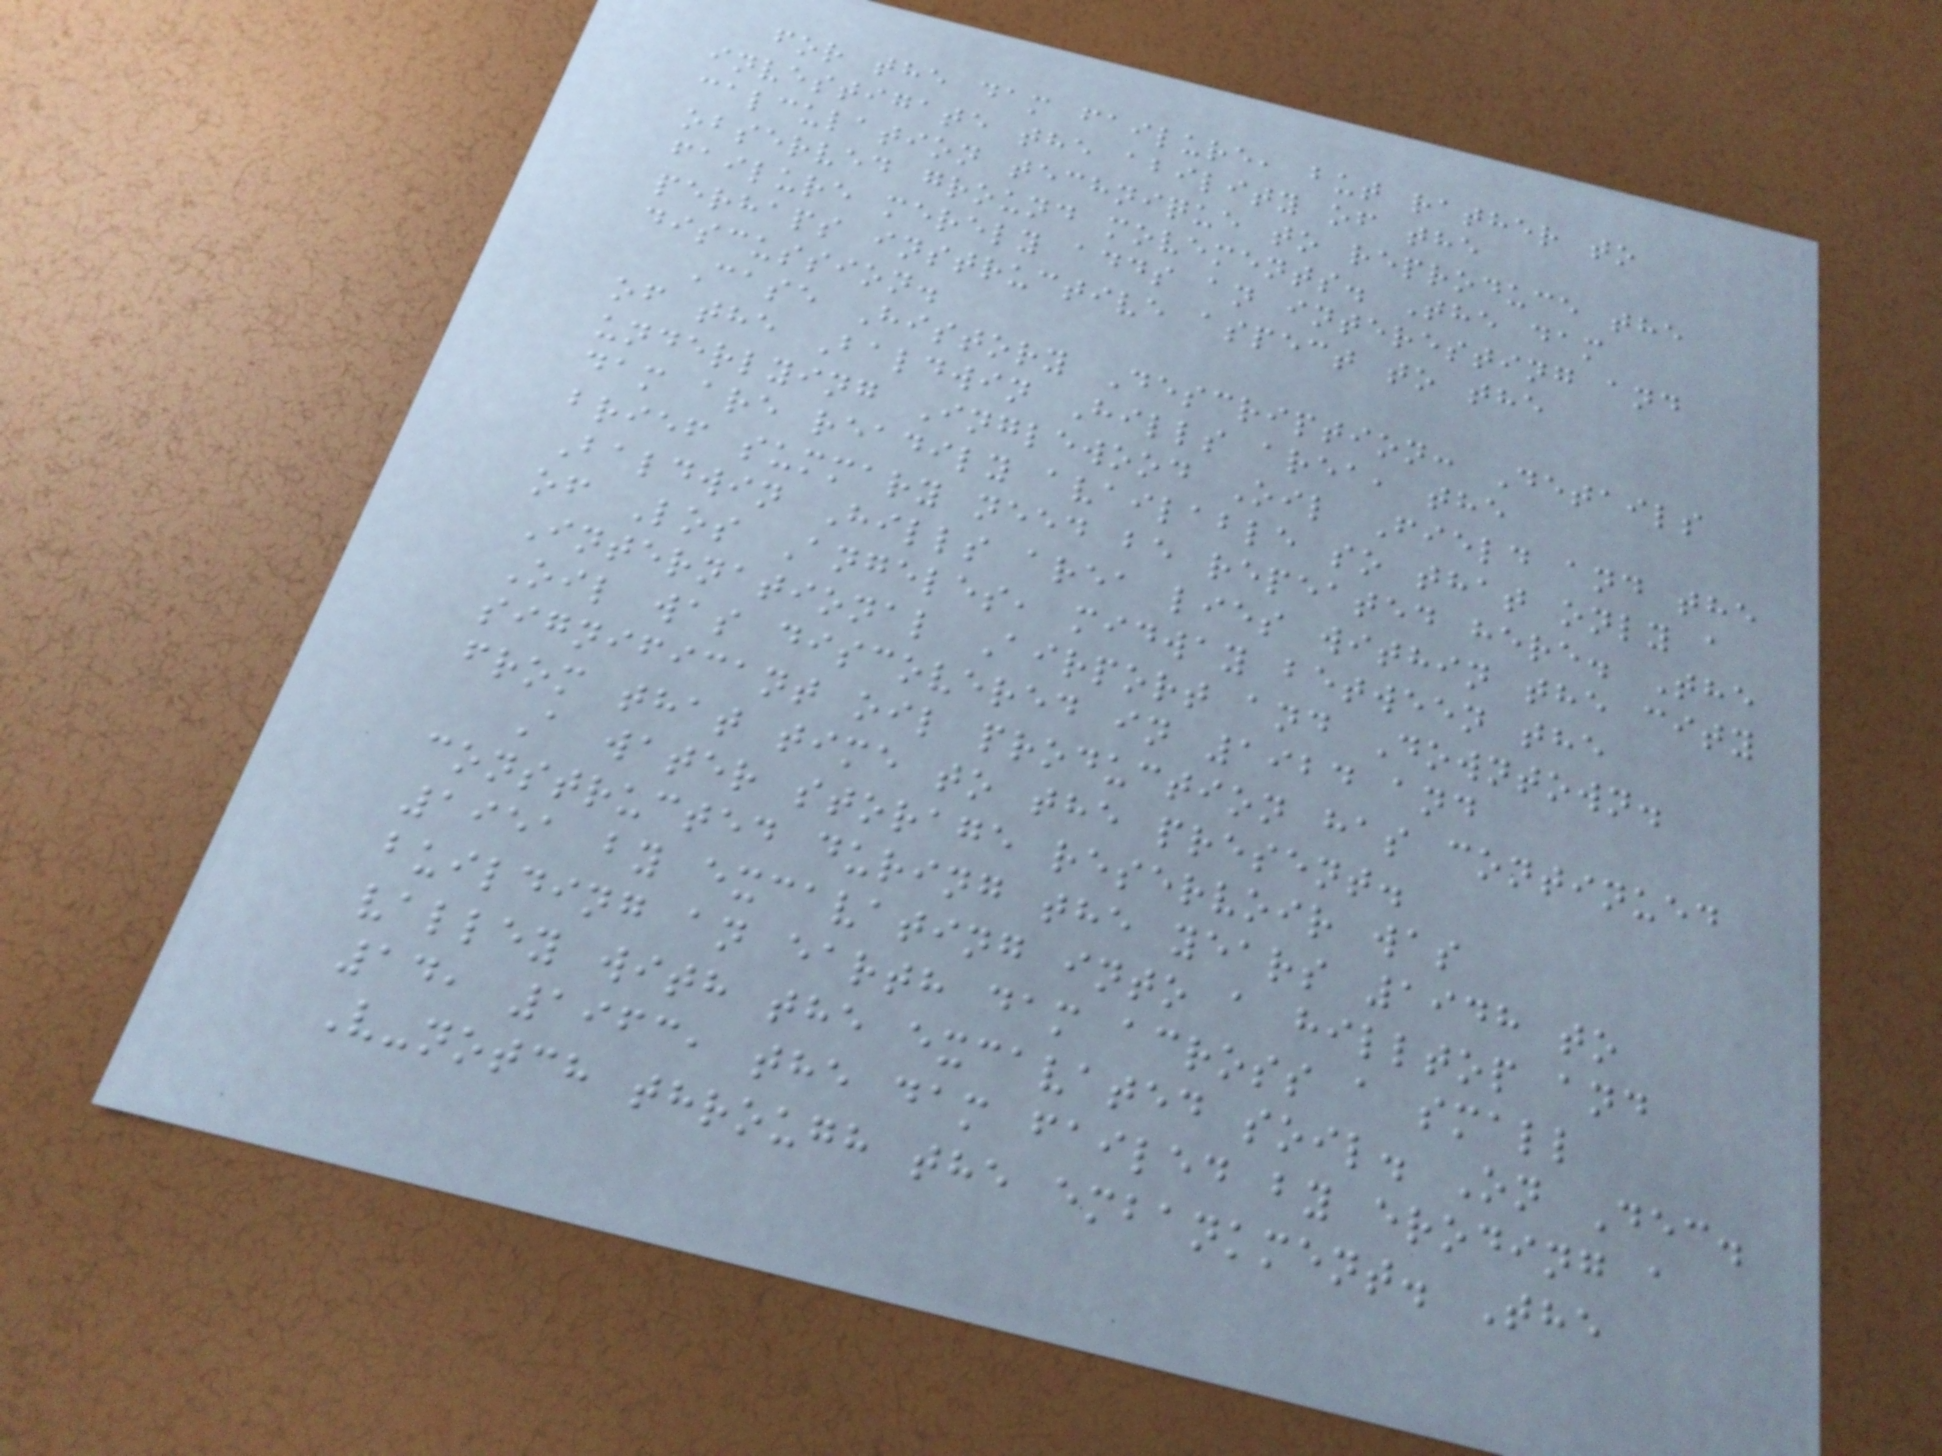for the dam failure, but rather to
investigate the ability of the
calculation technique to reproduce the
observed ground movements. The dam
failure merely adds an interesting and
perhaps instructive aspect to the
discussion.
Case History Description: Details
of the Baldwin Hills area, the
underlying Inglewood Oil Field and the
dam are readily available so that only a
brief summary need be repeated here. The
Baldwin Hills area lies within the city
of Los Angeles, midway between the
International Airport and Downtown.
Oil was discovered in 1924 and
significant oil production has continued
from that time to the present.
A water storage reservoir was
constructed during the years 1948 to
1951 by excavating into a hilltop and
building an earth dam across a small
valley with the excavated soil. On Dec.
14, 1963, the dam failed by eroding a
V-notch through the embankment. The
